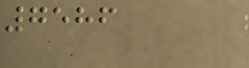7586
